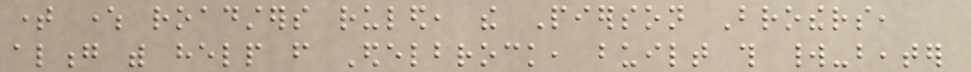time where roadsters ruled, the Pierson Brothers,
along with help from Edelbrock, built this world-beater
